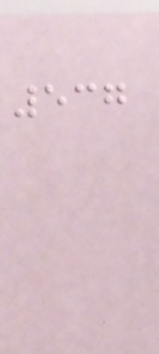537
